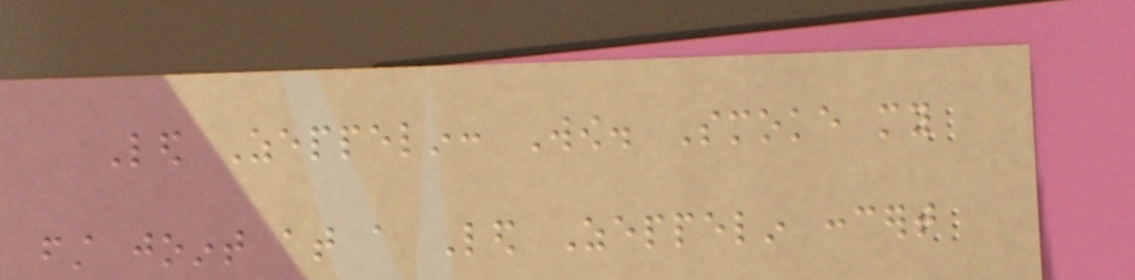Led Zeppelin: Wow. Smoke my
first joint at a Led Zeppelin concert
